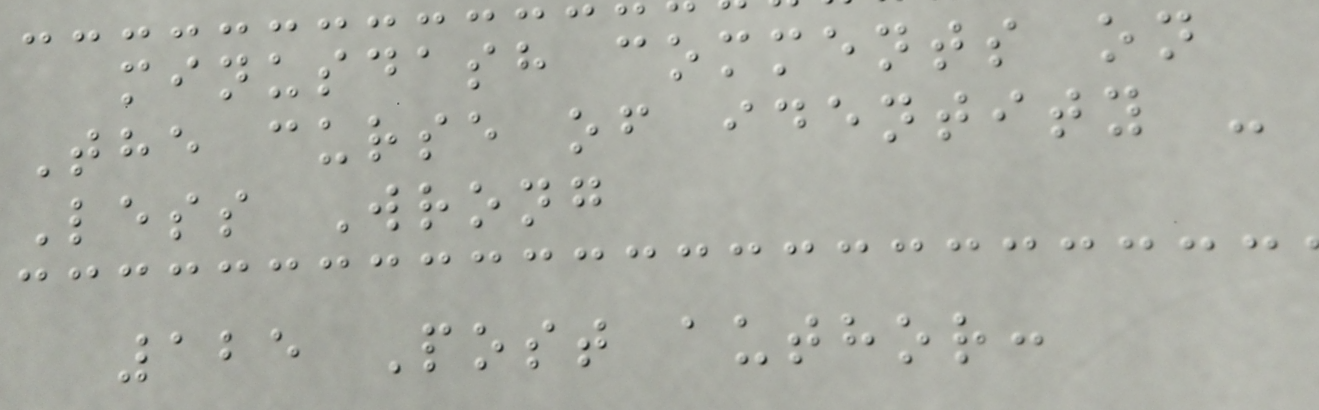minusdash comments on
The curse of identity -
Less Wrong
125 Post author:
